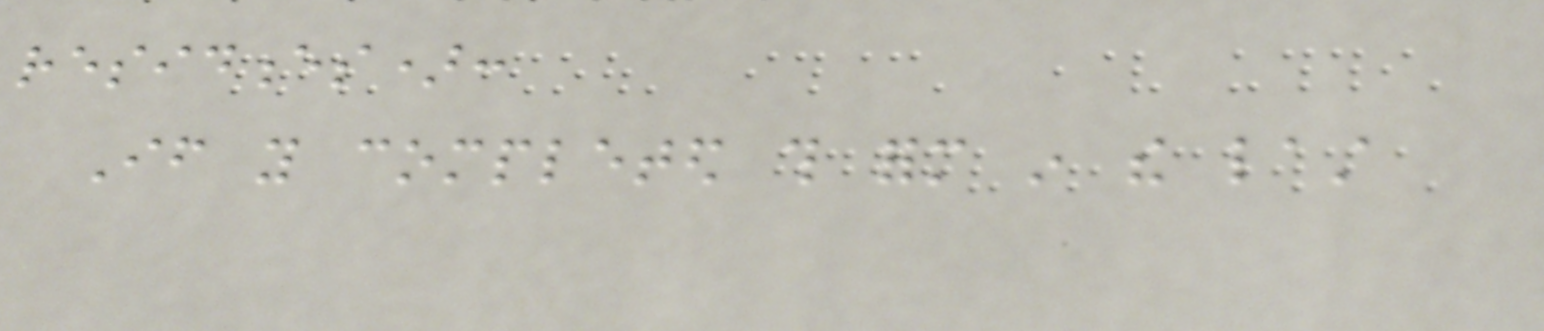residences):
If you completed this form in the last
